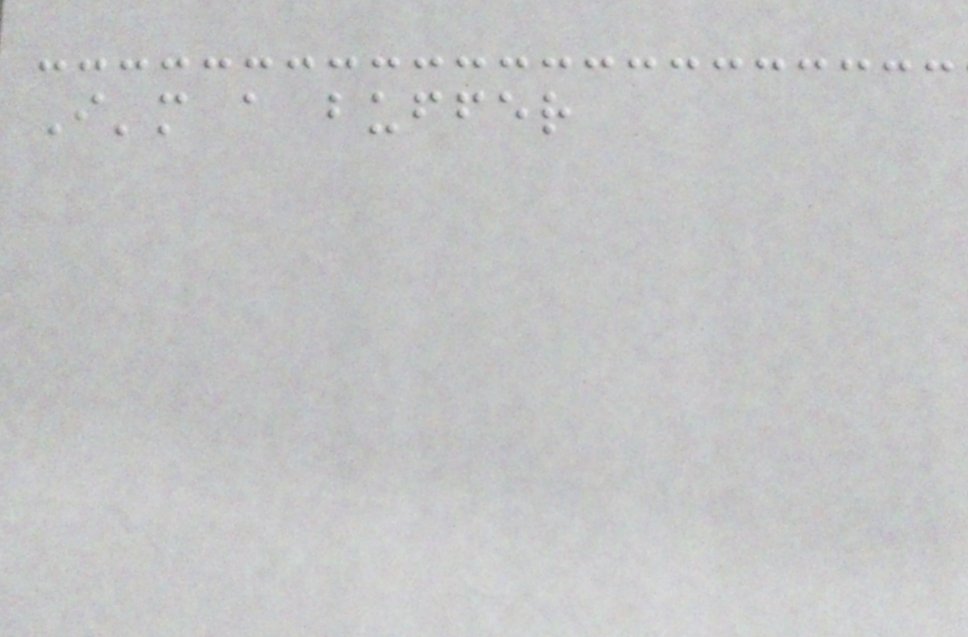I'm a buffer
